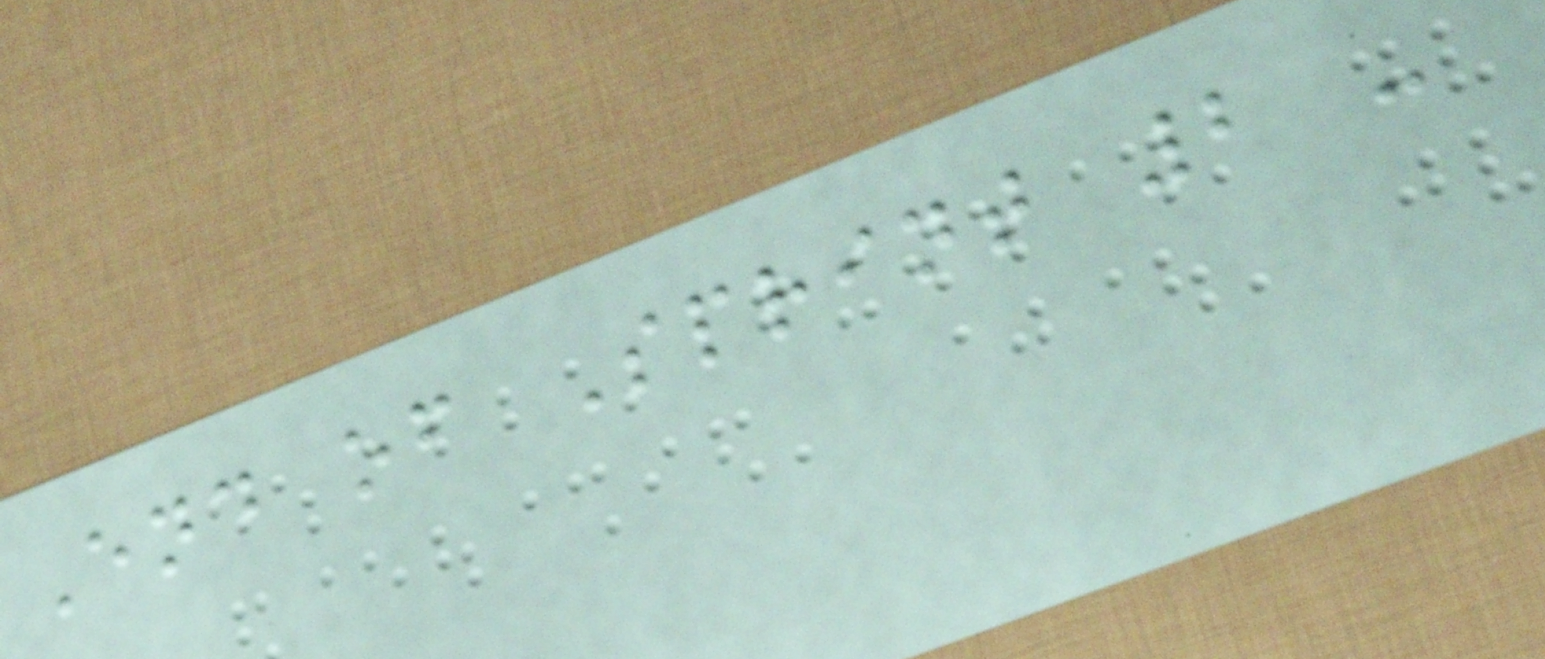End of Sprint 2 -
